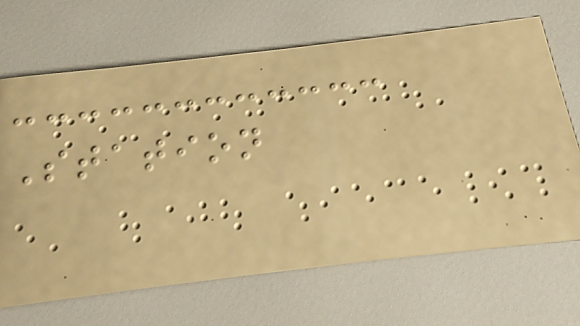Station
